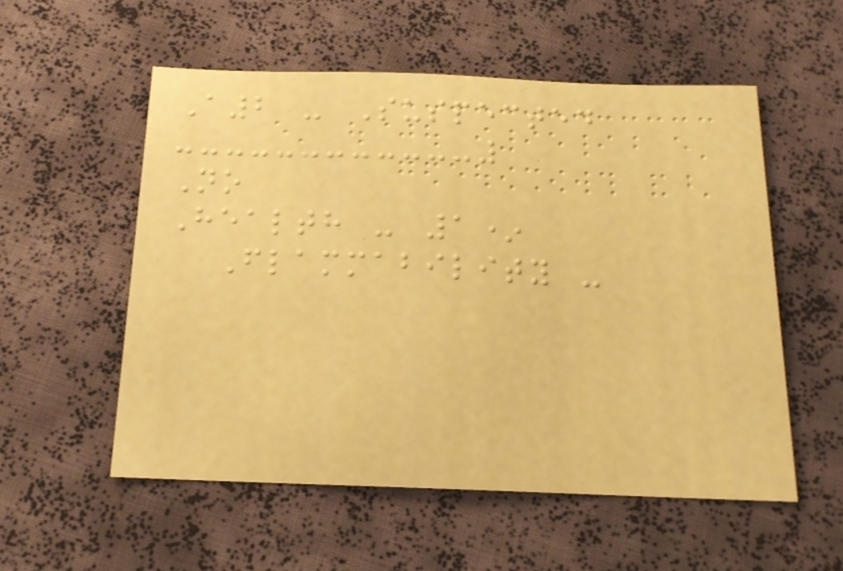A2 - Suspected
No
Health - 1*
Flammability -
